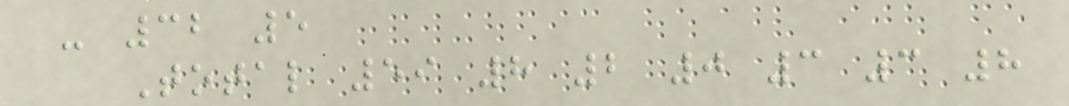- 32 5
Total 59 8 2 0 3 3 8
